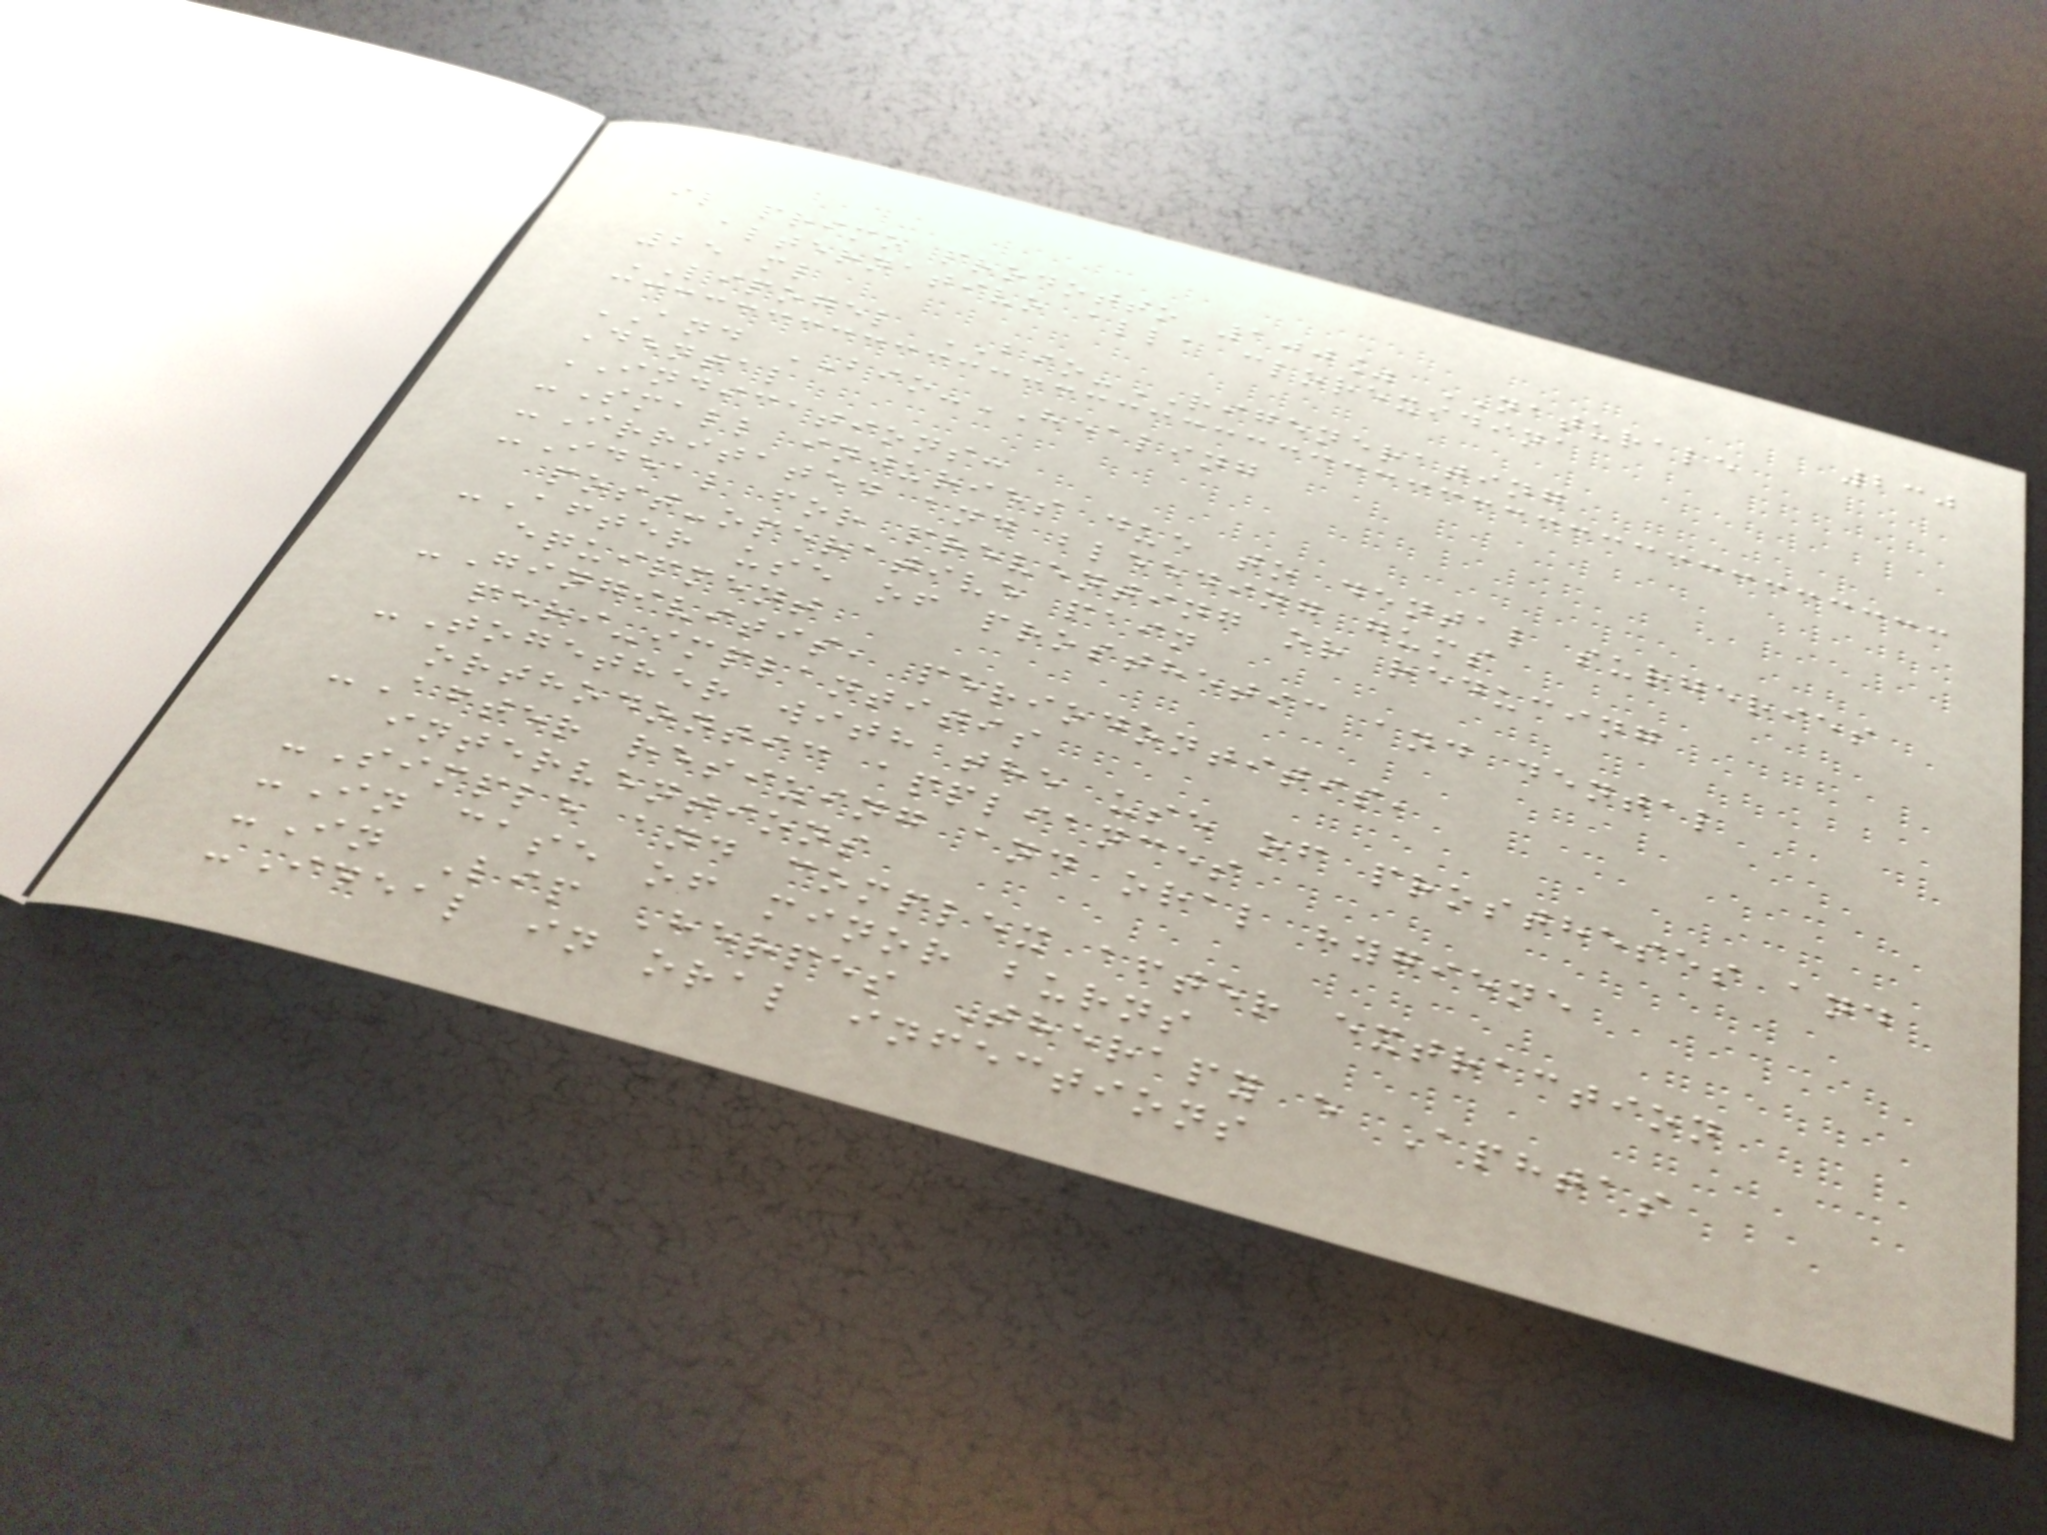230
il primo prodotto 100% NATURALE
alternativo alla clorexidina
25 ml
LIPOGEL BIO-RIGENERATING
AND BIO-HEALING
Dental
INDICATIONS:
-Small injuries due to dental surgeries
-Irritated and bleeding gums
-Ideal for preventing or reducing
post-operative pain
-After use of prosthetic and dental
equipment
-Gingivitis, periodontitis,
peri-implantitis
-Together with the use of prostheses and
orthodontic appliances
-After resizing and oral hygiene
interventions
-Simple and complex after extraction
-In case of minor burns
-In Lip Herpes Therapy e Aphtas
-Ideal in oral infections
